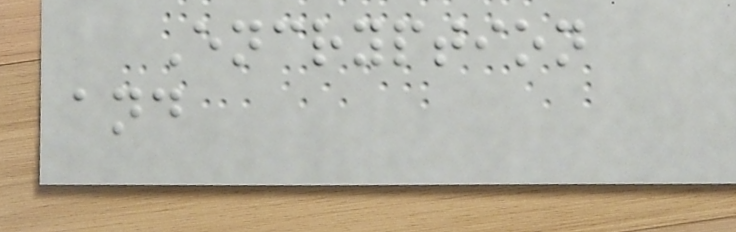Encryption
and
